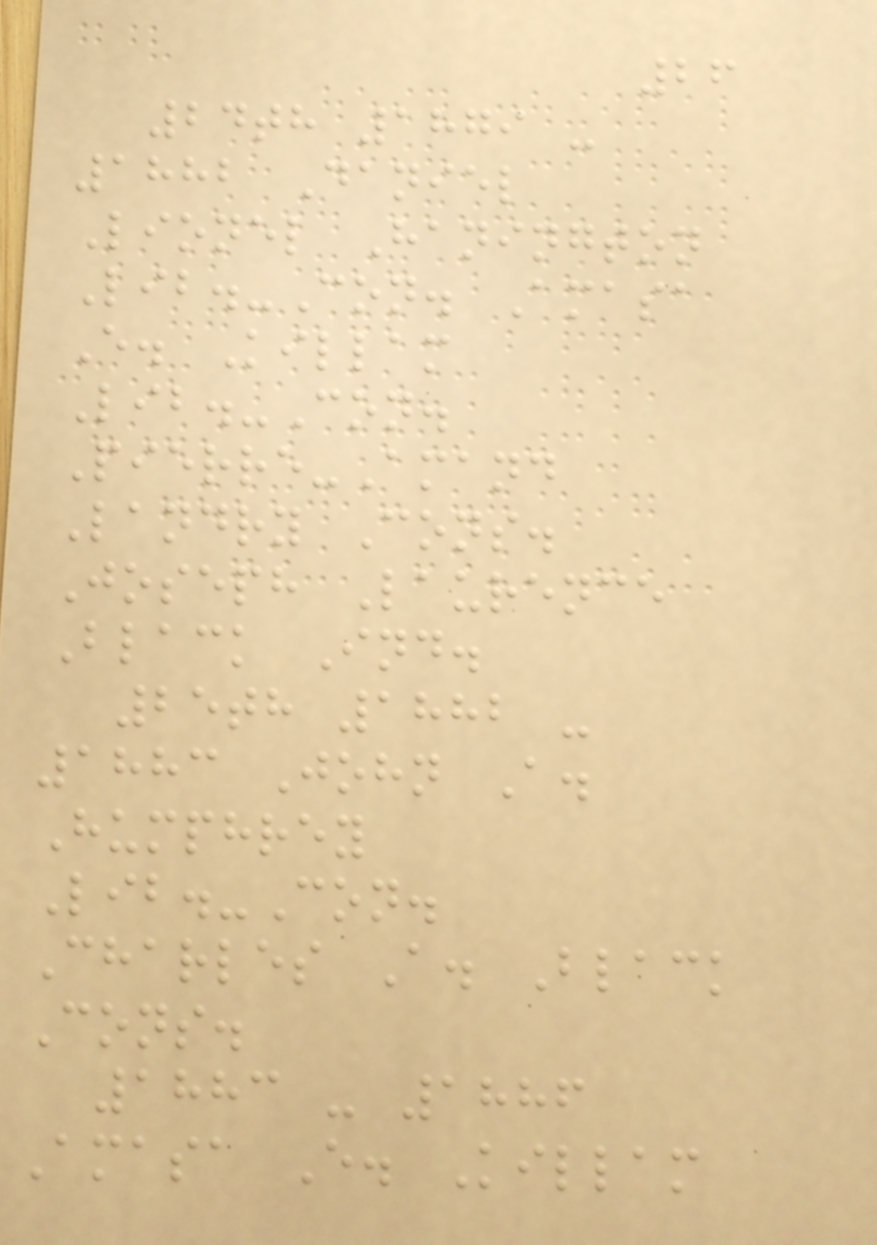26
24th 1879 -
1882 Daniel
Lionel Hanington
Lib.-Con. Amasa
E. Killam
Lib.-Con.
Pierre-Amand
Landry Cons.
Joseph Laurence
Black Ind.
25th 1882 -
1883 John A.
Humphrey
Lib.-Con.
Charles A. Black
Cons.
1883 - 1886
Amasa E. Killam
